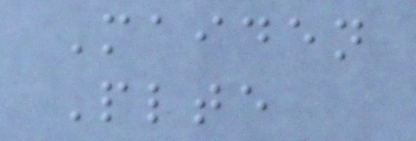Maiden
Plte
